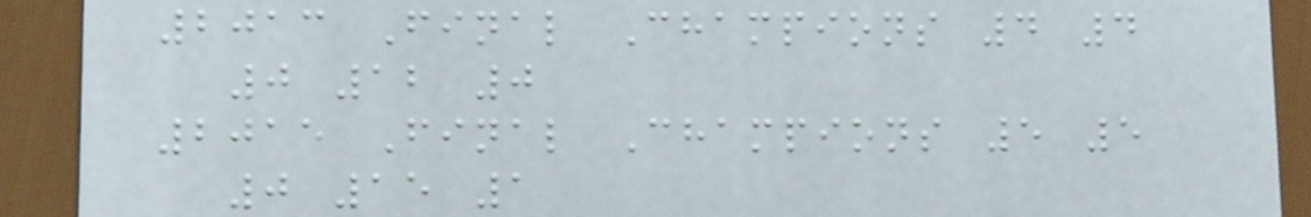2013 Final Champions 4 4
0 12 0
2015 Final Champions 5 5
0 15 1
